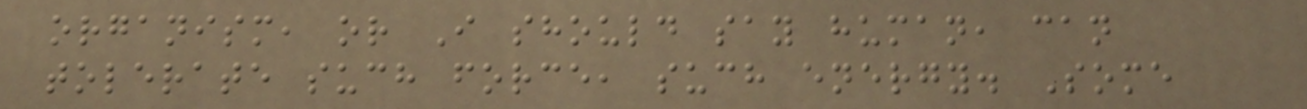organism, or I should say human, can
tolerate such force, such energy. Some
